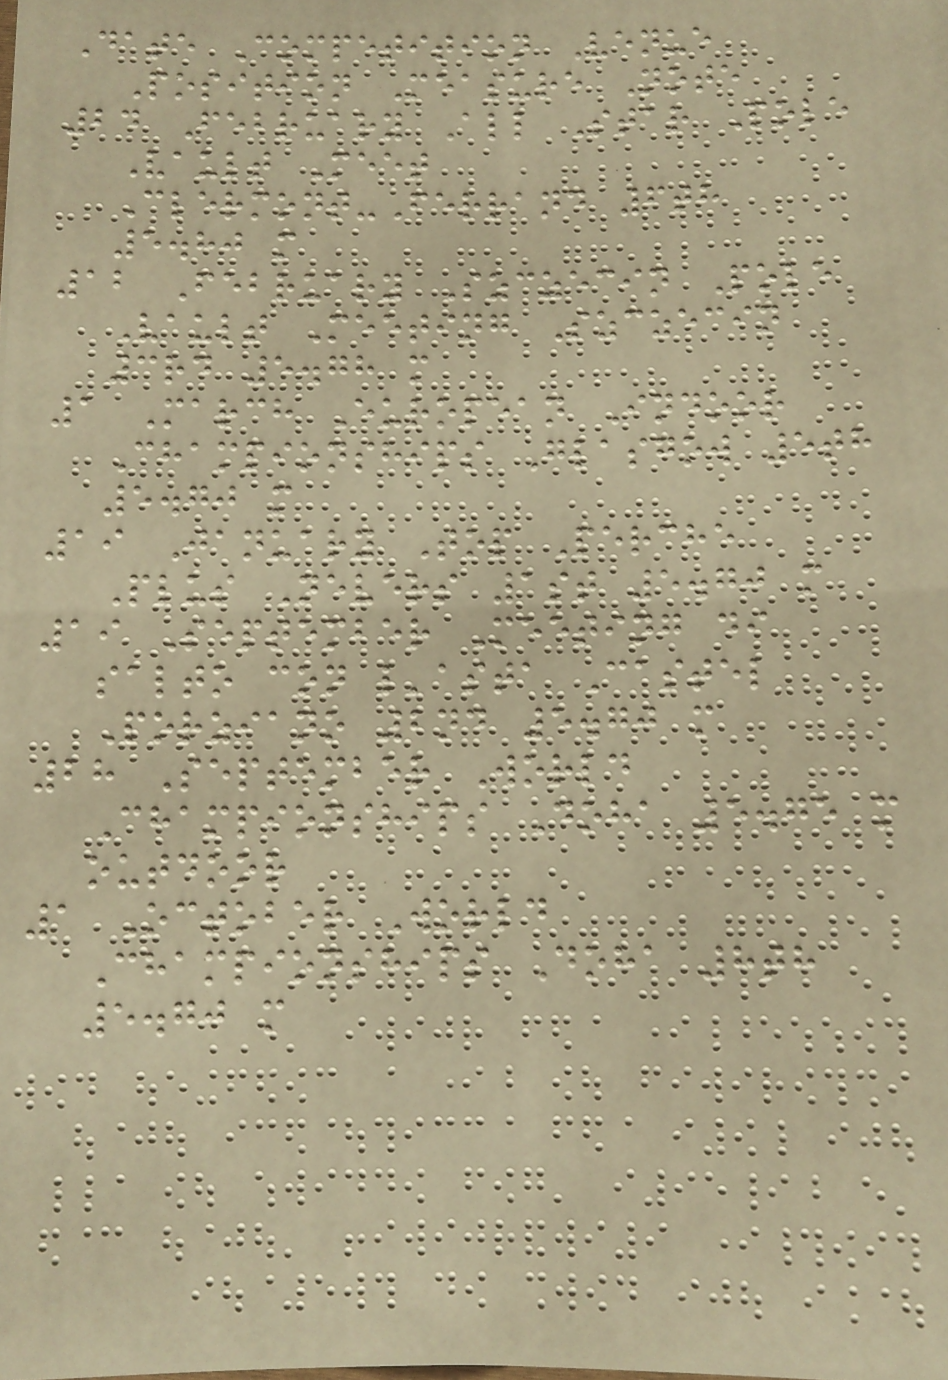Date Competition Venue
Position Measure Note
24 February All Star Pole
Vault Meet
Clermont-Ferrand 6th
5.80 m
12 February Szczecin Pole
Vault Meeting Szczecin
3rd 5.78 m
1 March European Indoor
Championships Glasgow 5th
5.70 m
19 January Top Perche
Plus Nevers 1st 5.70 m
19 September Meeting di
salto con l'asta Castel
Porziano 2nd 5.70 m
28 September World
Championships Doha 5.75 m
outdoor
1 October World
Championships Doha 8th
5.70 m
